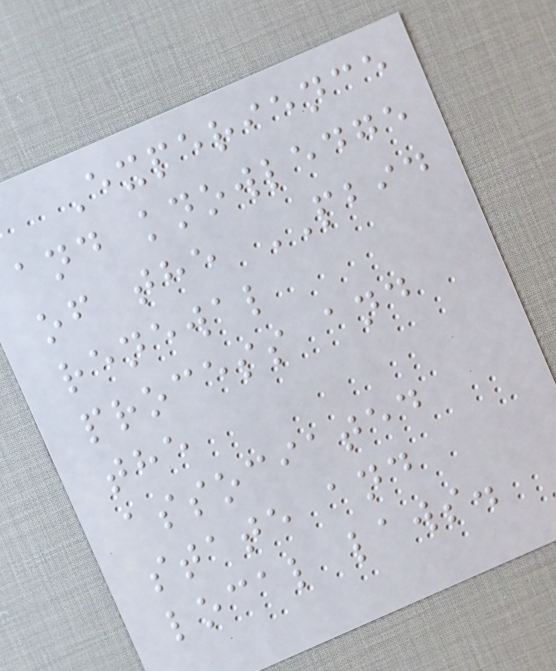Experience
and knowledge
of the PBID
renewal
process and
the
associated
state and
local laws.
